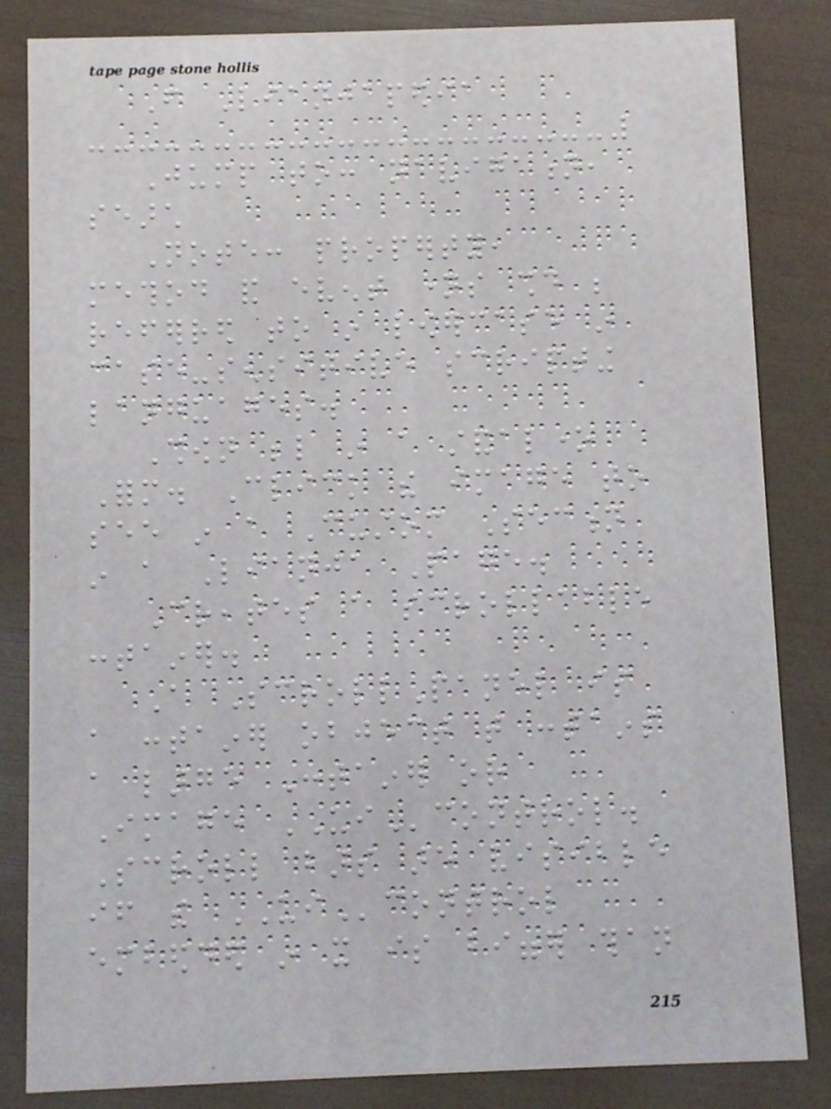From Lianjapedia
Jump to: navigation,
search
Note: property,
method and event names should be
referred to in lowercase in
case-sensitive scripting
languages.
Shown below in a standalone
Form. Click the image to
see in a Custom Section
in a Lianja Page.
Creates a scrollable
container.
A ScrollPanel is
a container object that contains
a large Container or
Image UIcontrol.
Scroll bars are visible
if the UIcontrol
embedded in it is bigger than
